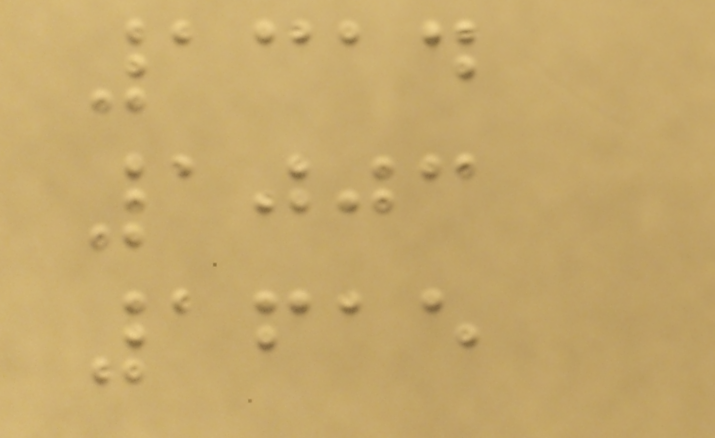1314
1003
1615
